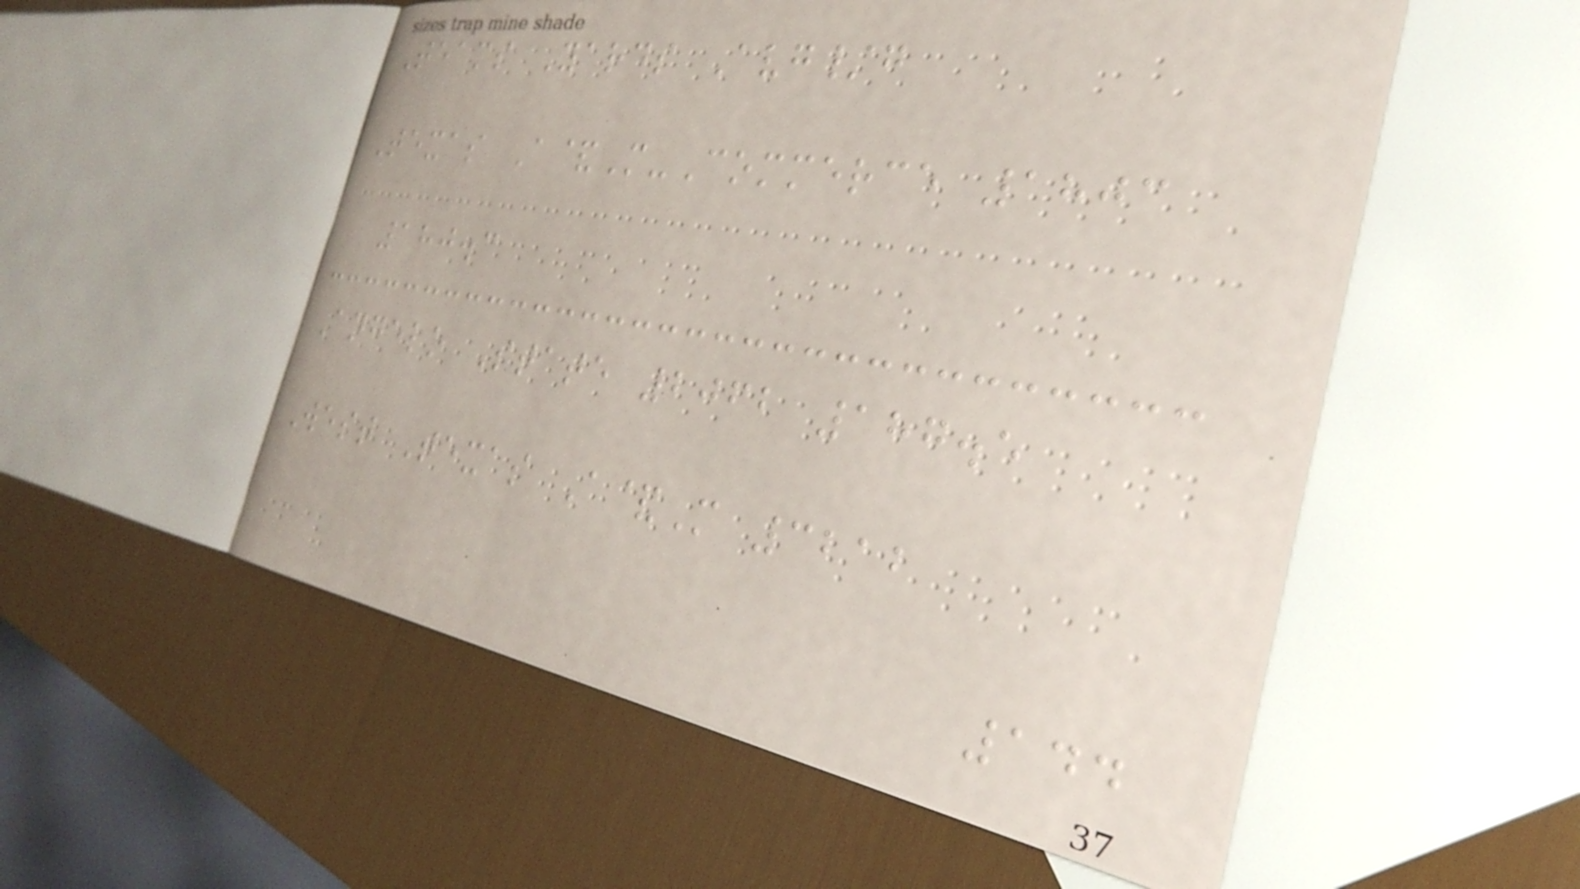Teams Yards Avg/g
Texas A&M-Commerce 1803
180.3
Angelo State 2062 187.5
West Texas A&M 3212
144
